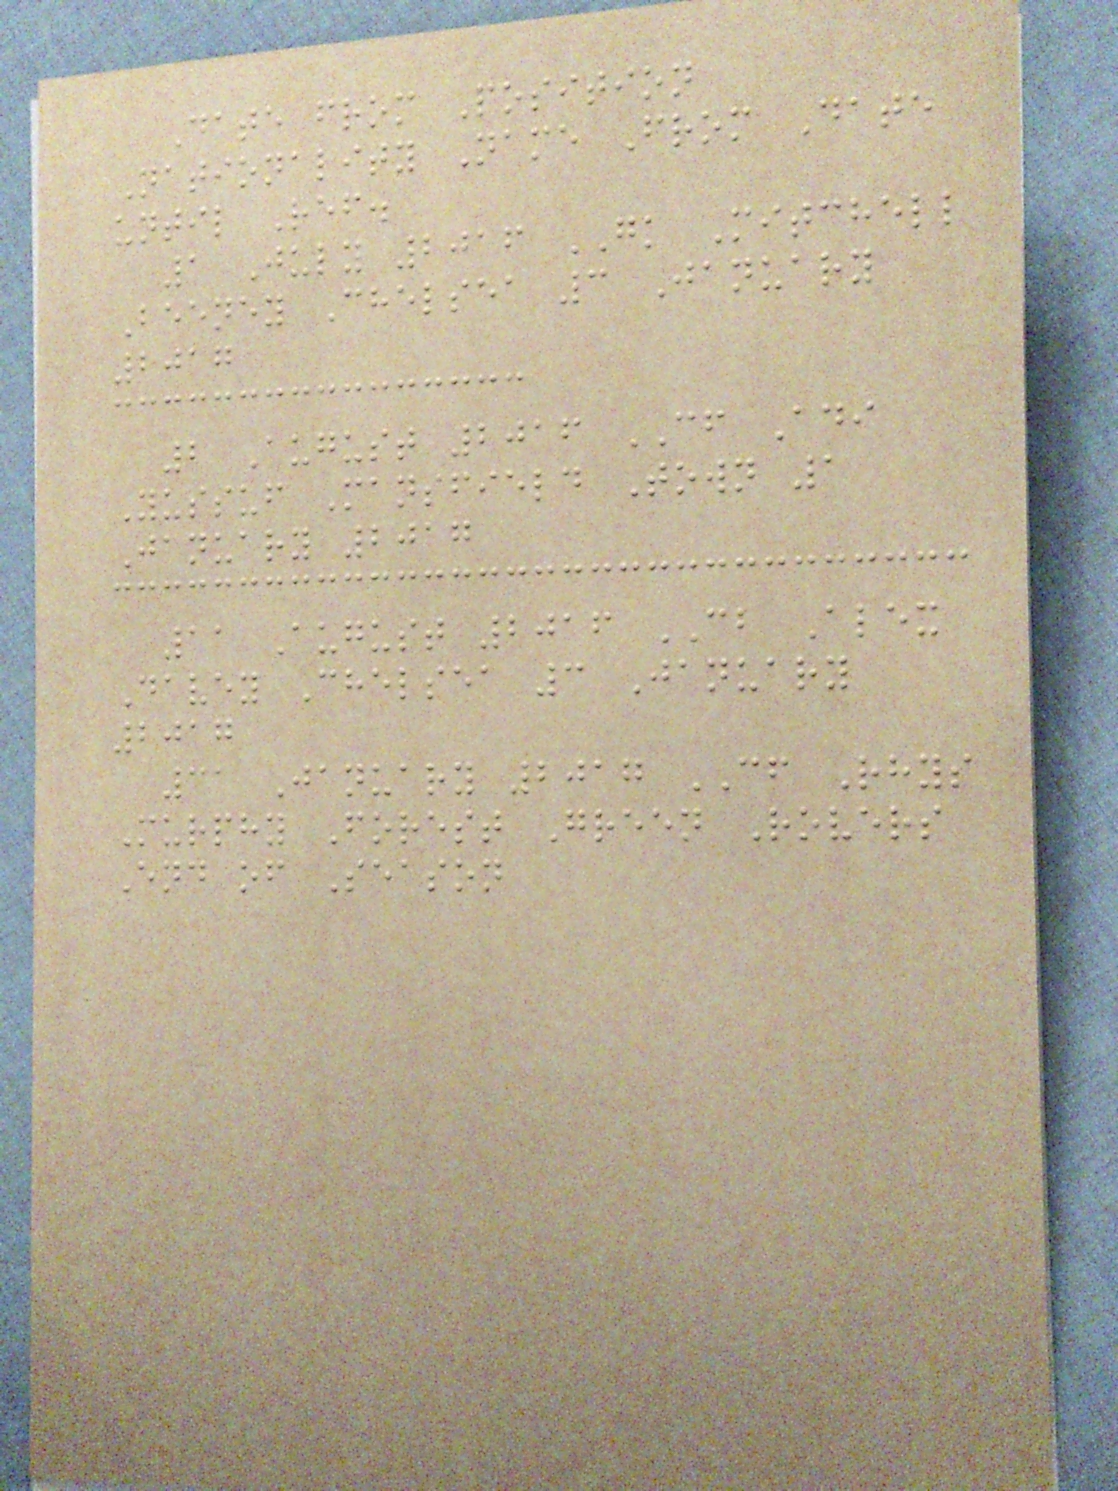Date from Position
Nationality Name From Date
until Ref.
1 July 2016 GK Mitchell
Beeney Chelsea 3 January
2017
2 August 2016 CF Adi
Yussuf Mansfield Town 1
January 2017
11 August 2016 CB Alex
Davey Chelsea 3 January
2017
31 January 2017 CF Rhys
Murphy Forest Green Rovers
End of Season
